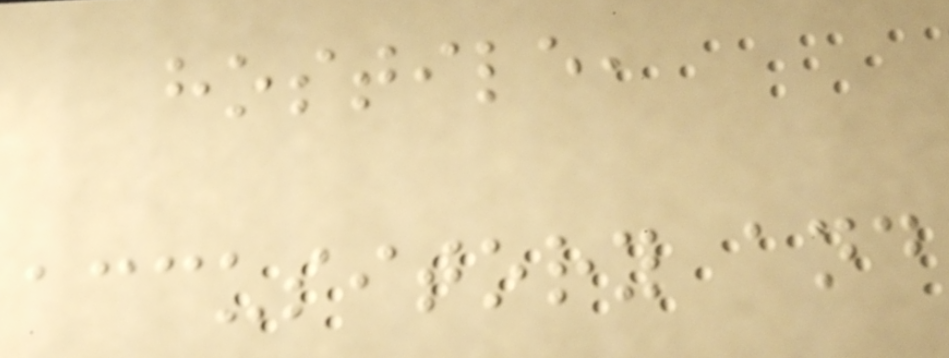hostile,
accusitory and
